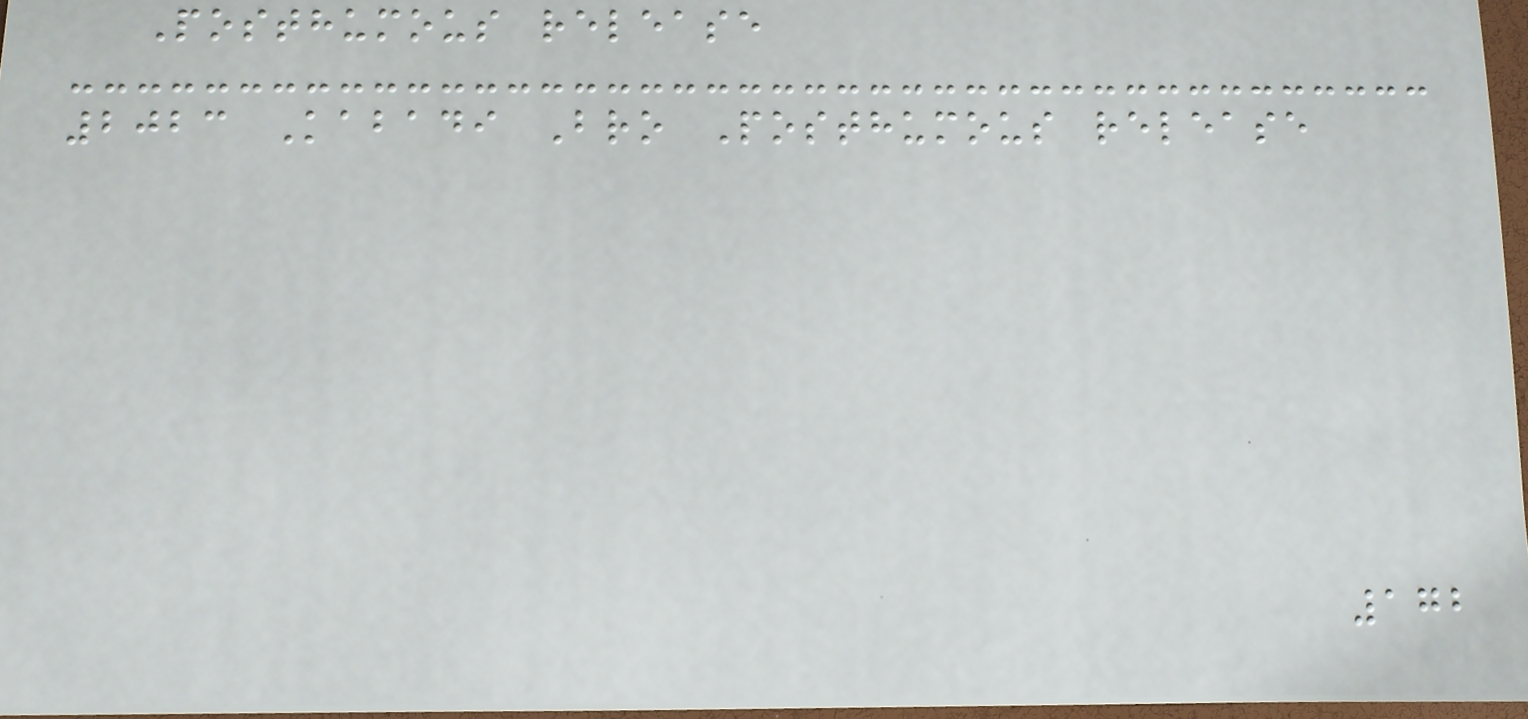Posthumous release
2023 Kabadi Bro Posthumous release
172
